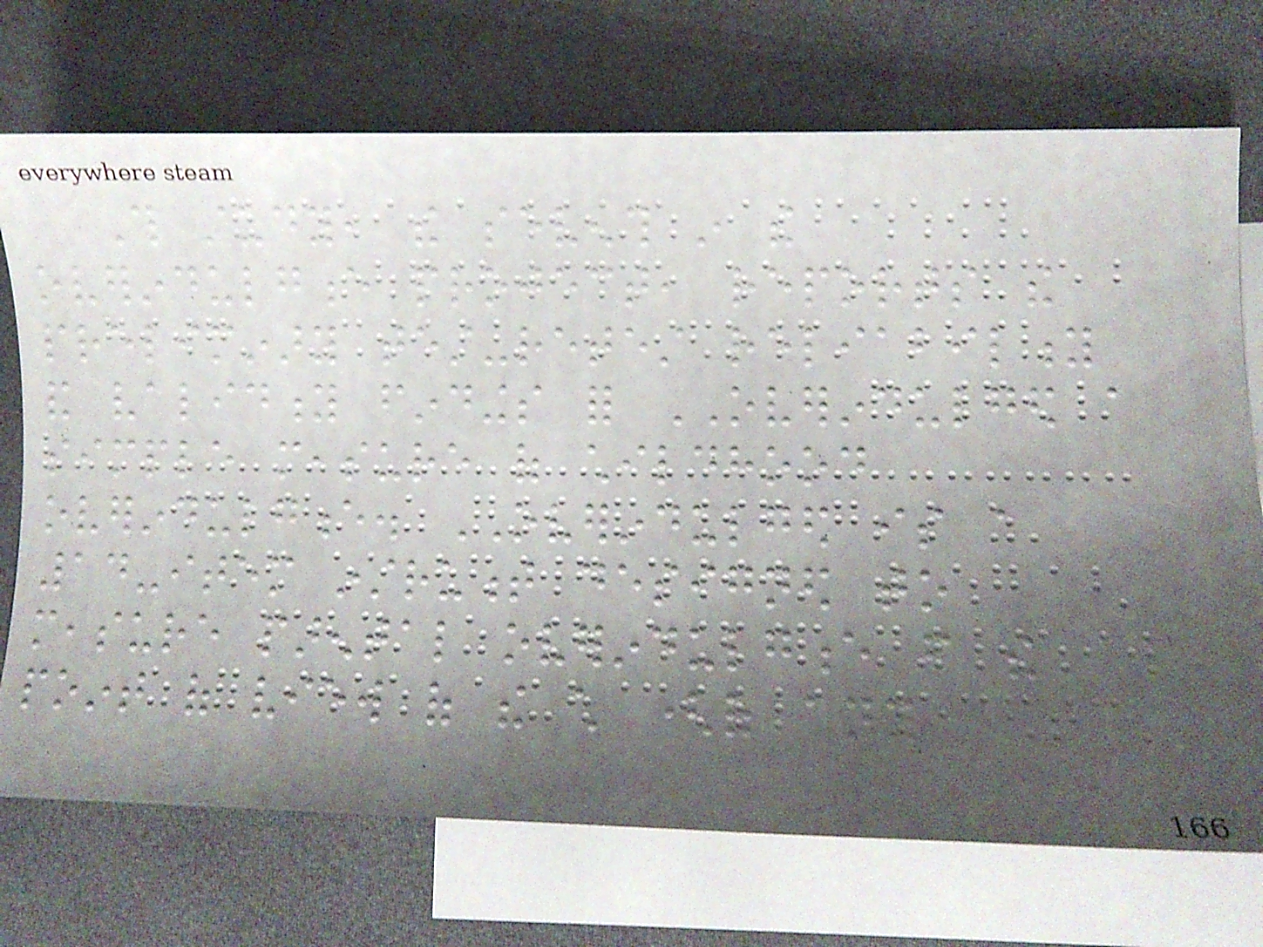This study, the seventh in the
overindulgence project, reports the
preliminary test-retest reliability
and validity findings for OVERINDULGED a
simple measure of childhood
overindulgence. OVERINDULGED is a
14-item instrument designed to
measure parental overindulgence from the
point of view of the child (of any
